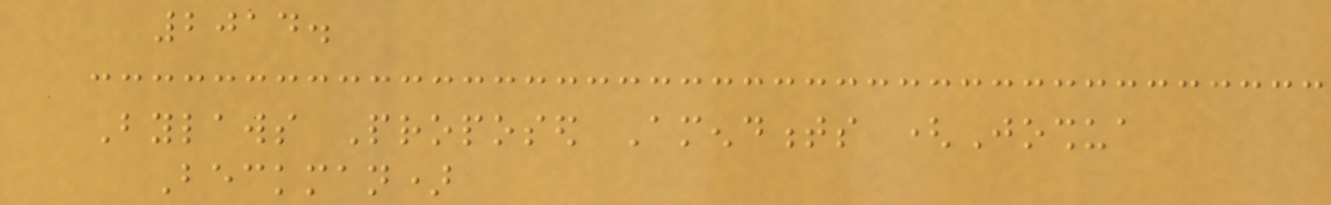2014.
Bylaws Proposed Amendments (Joshua
Beckman)
